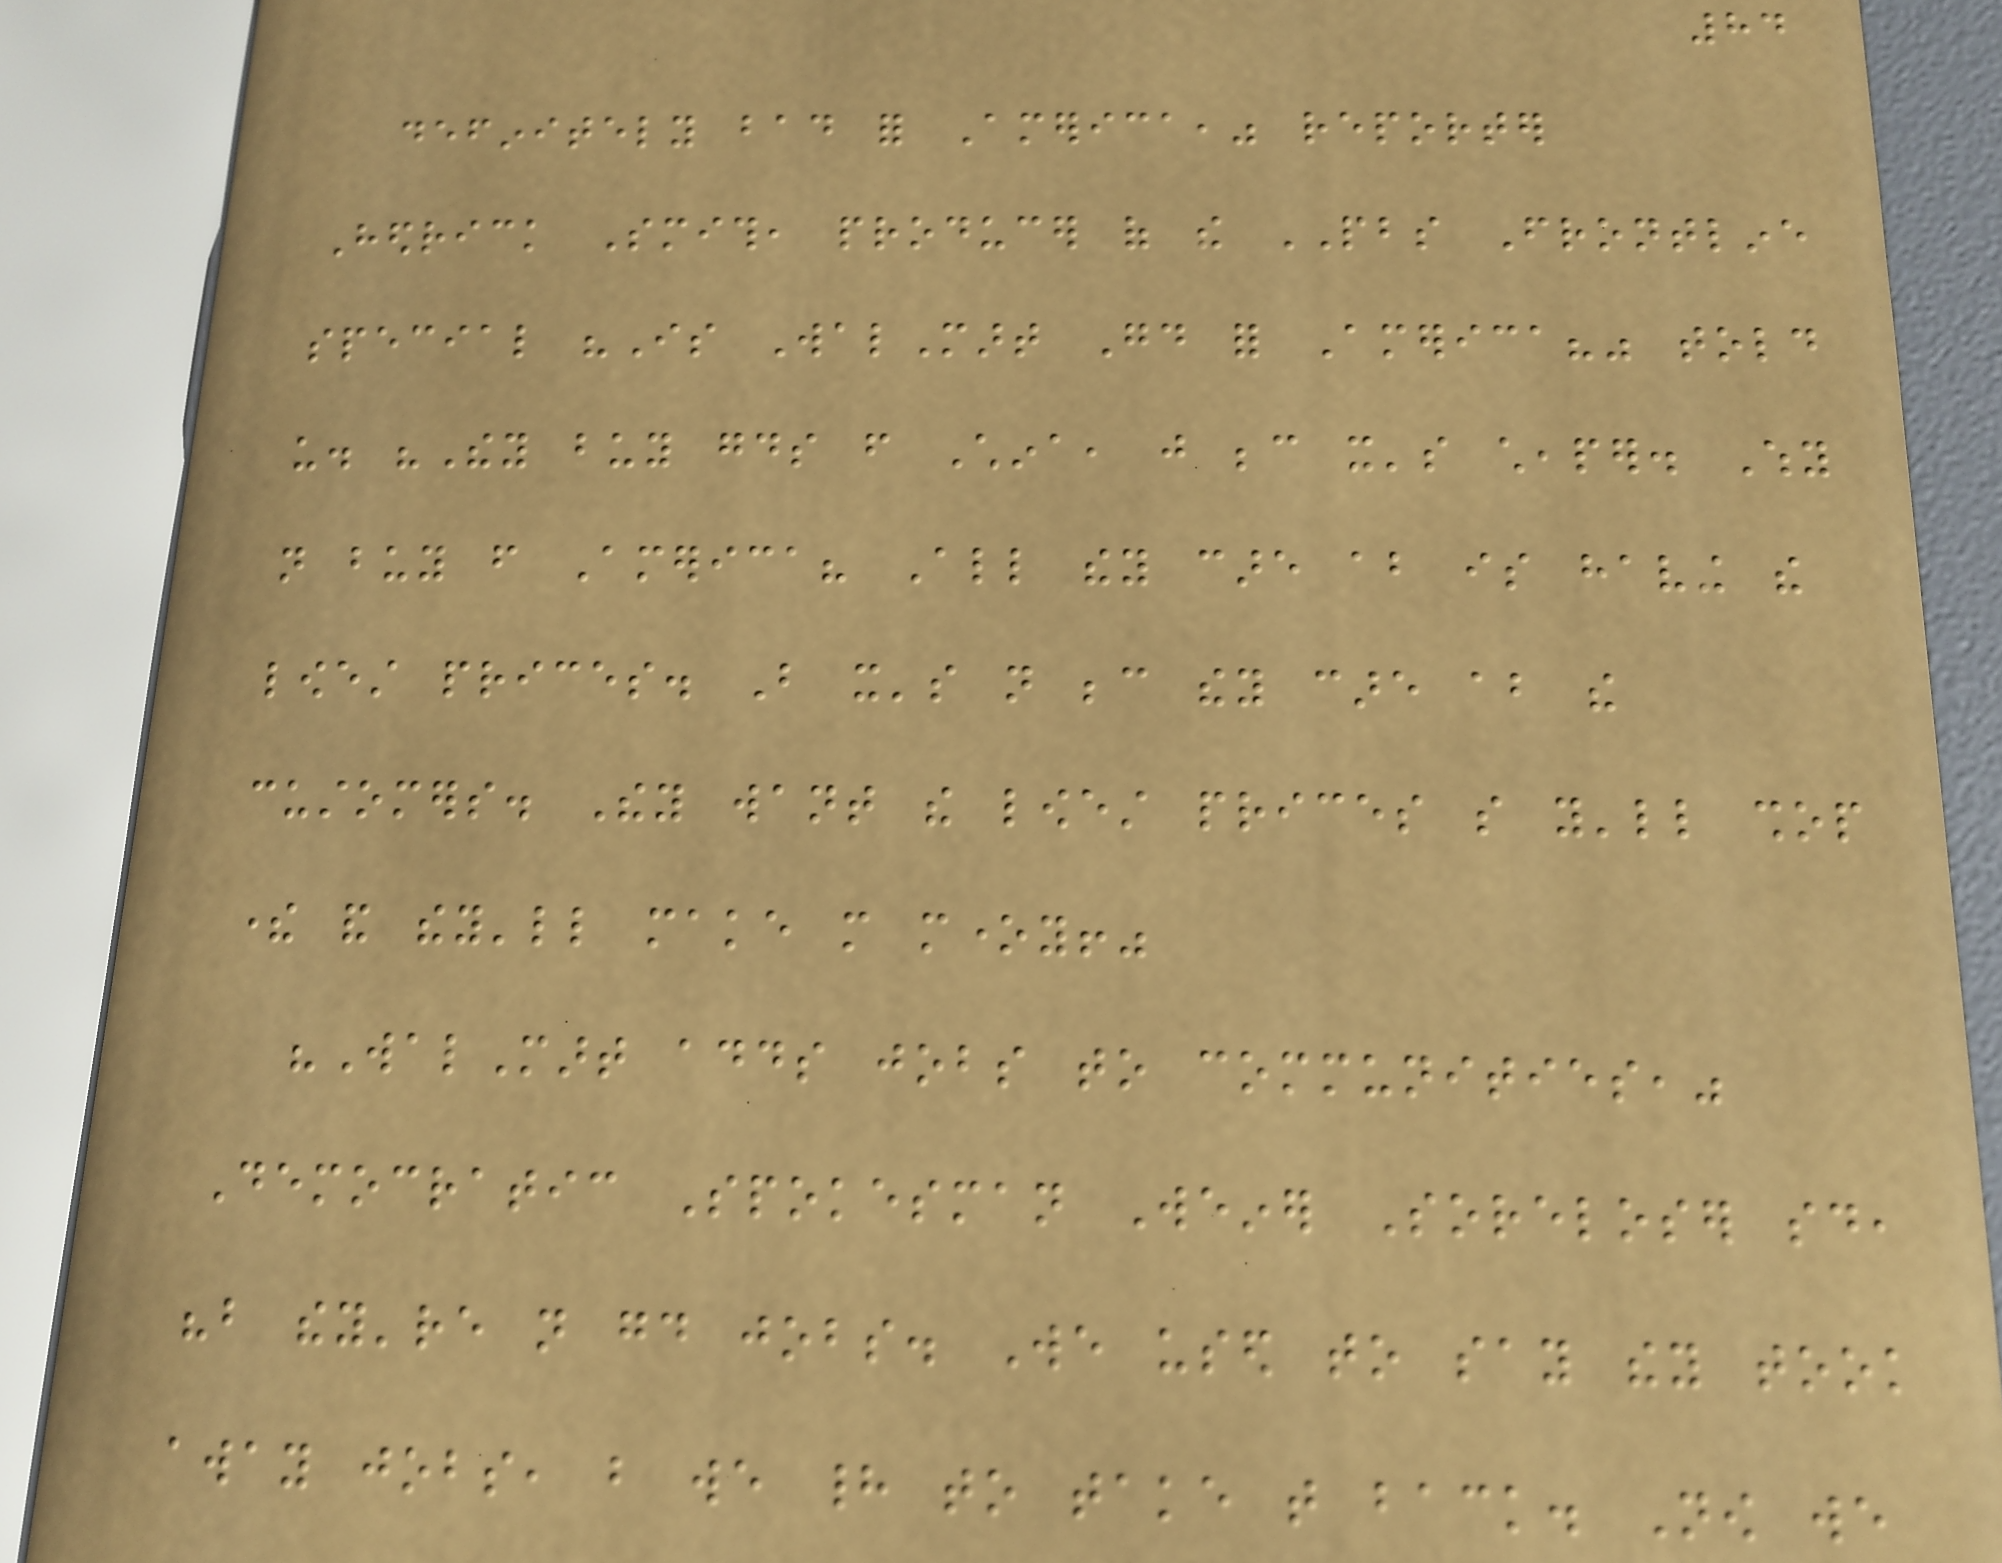84
definitely bad for America," reporter
Hedrick Smith, producer of the PBS Frontline
special "Is WalMart Good for America?" told
us. "They buy goods from China, just because it's cheaper. Why
not buy from America? All they care about is having the
lowest prices. But it's not because they care about the
customers. They want the lowest prices so you'll shop
there and they'll make more money!"
"WalMart adds jobs to communities,"
Democratic Spokesman Weiner Soreloser said,
"but they're not good jobs. We used to say they took
away jobs, but we had to take that back. Now we
